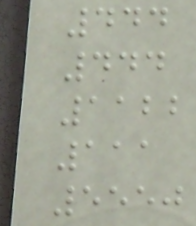444
444
1122
111
5550
